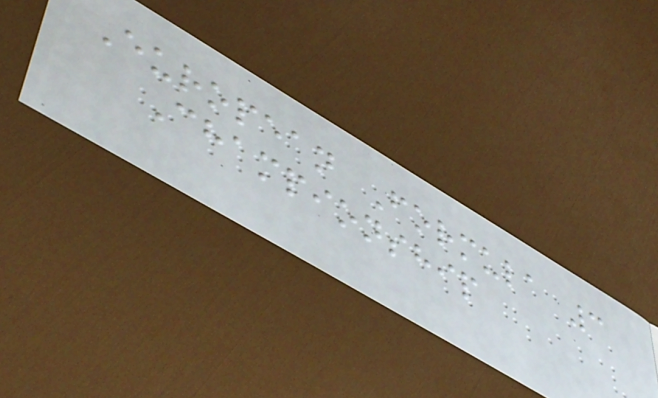European Formula 3
Championship
